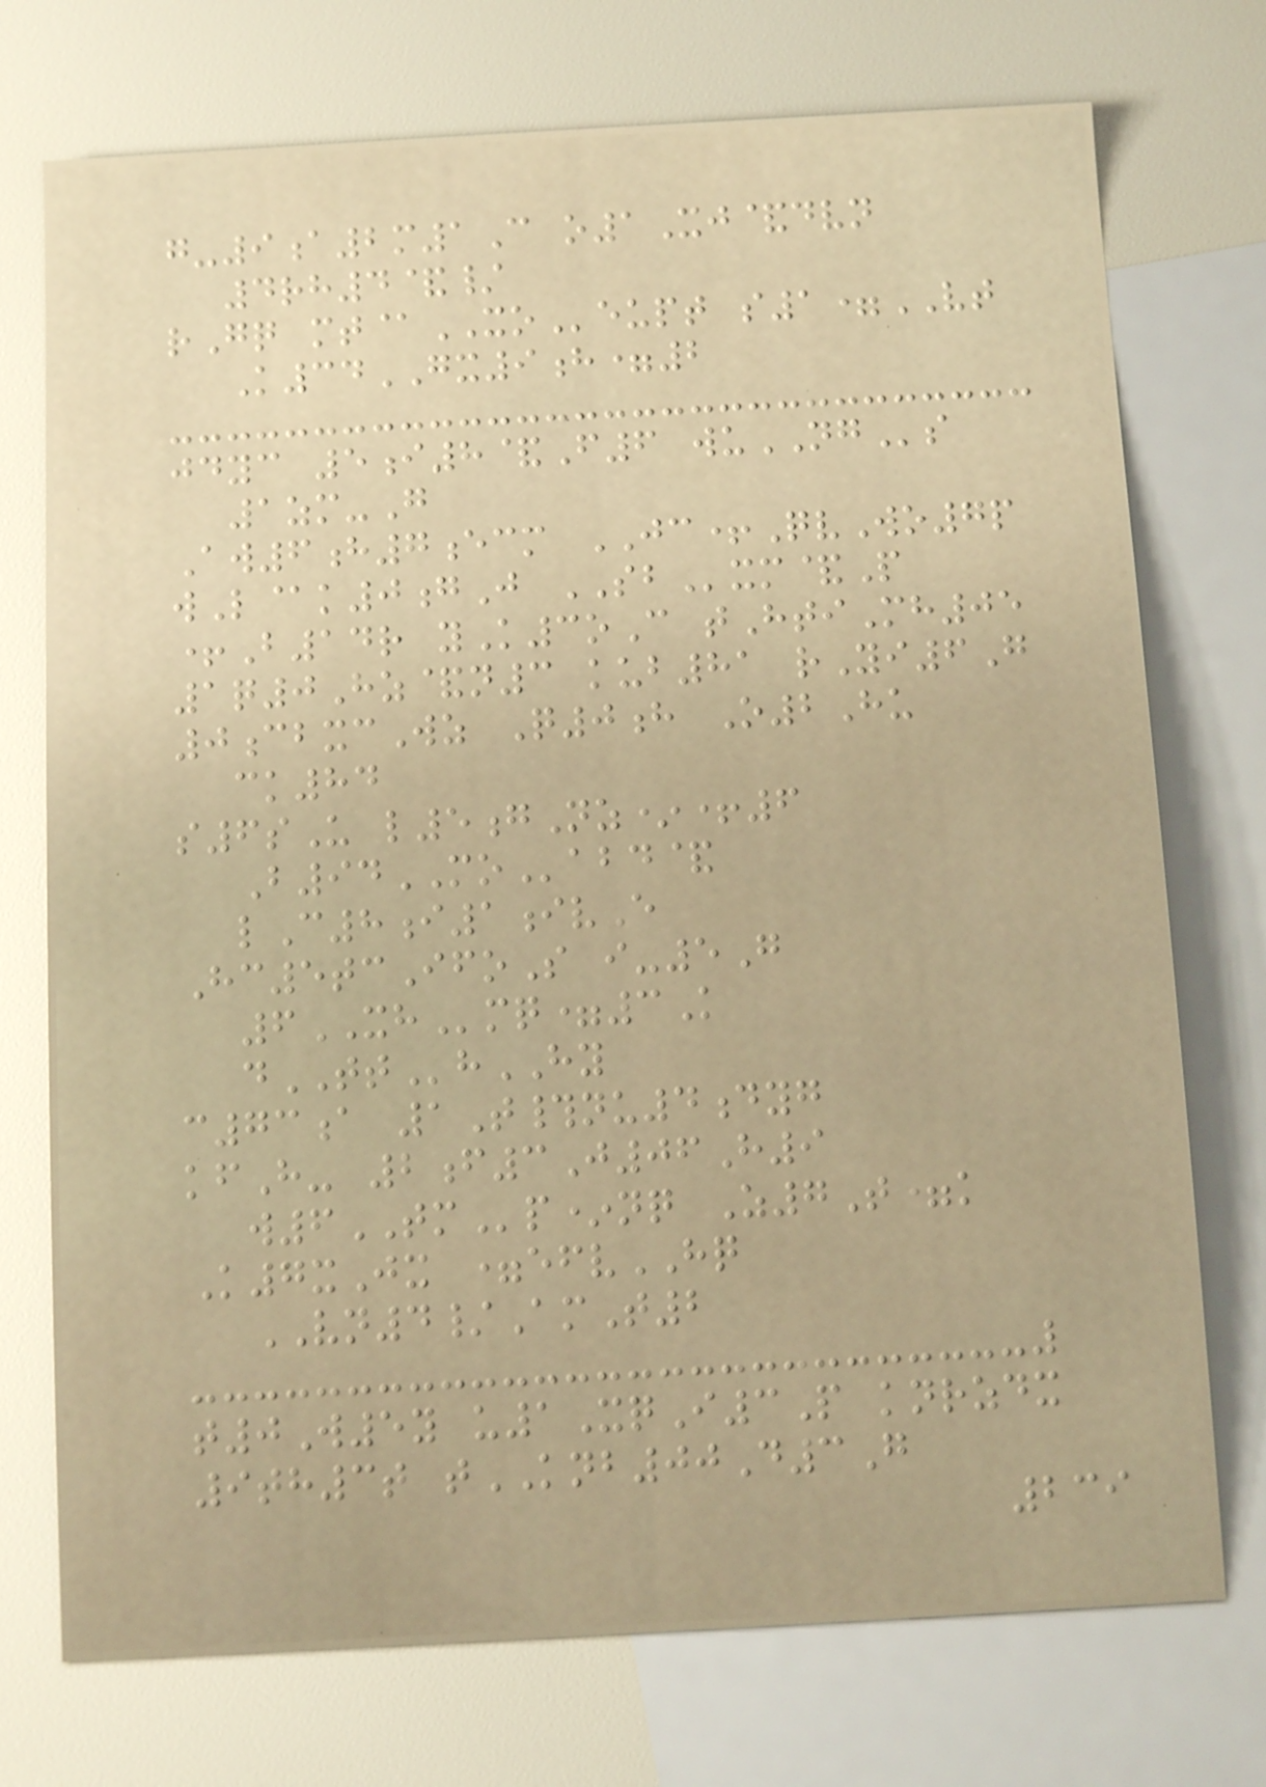g-9a2m1C o1Xj&dvn
4rh4&/
rGq mt@XOeupt s1=VT
K34GX9h=2
jdyc 5i8&F6 wuNGs
1zm-G
Aw6h7ecm JC+QvWo7p
wL@k0gJ SBxm&P
+B14r yK3oC tHtiMh05
1q0Hz&n3 kub81 rYi6G
0cbxcWz Q0h O2Hu
ck84
s6sU l5gNz*+6
B94MOabd&
lC8i1ivE
Hc5tcIfoS i-5G
6XHmq=3K
dTThHY
c73a 1T#nu4dyg
kfH- 2f3J06H9
w6TMp*nq Z7T=k
K7xJx =efvHQ
VN4/AmT2
t0W5y u1XqI3P knrzdx
9th3t tKNB00D3G
239
